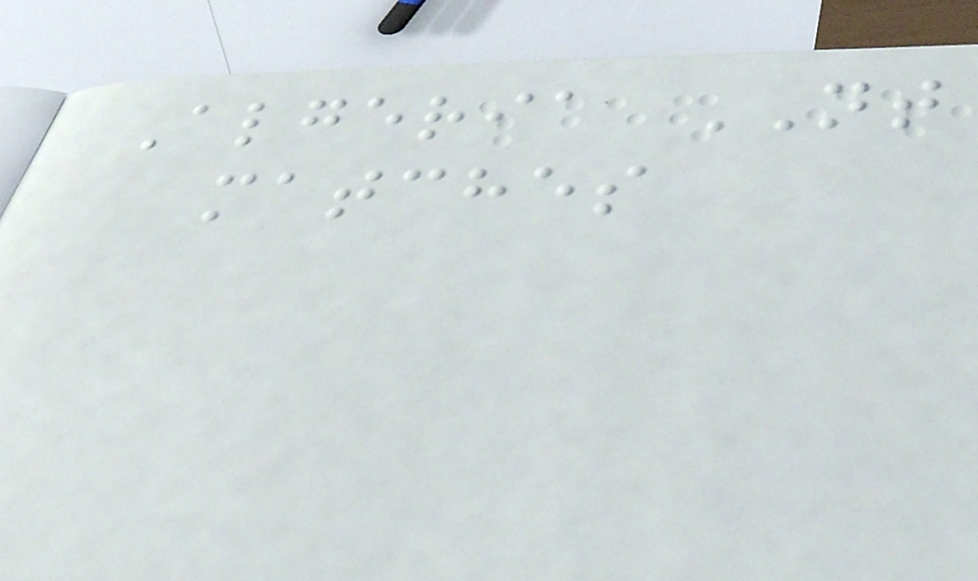Algeria NT
matches
